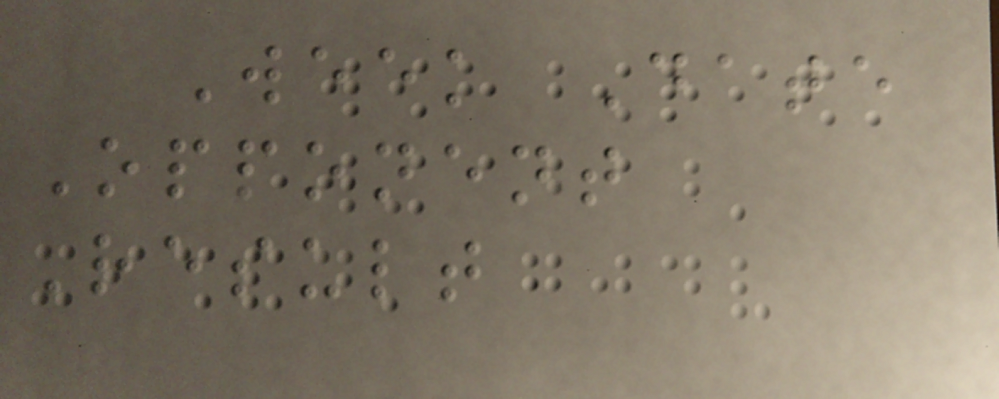Week Date
Opponent
Result
